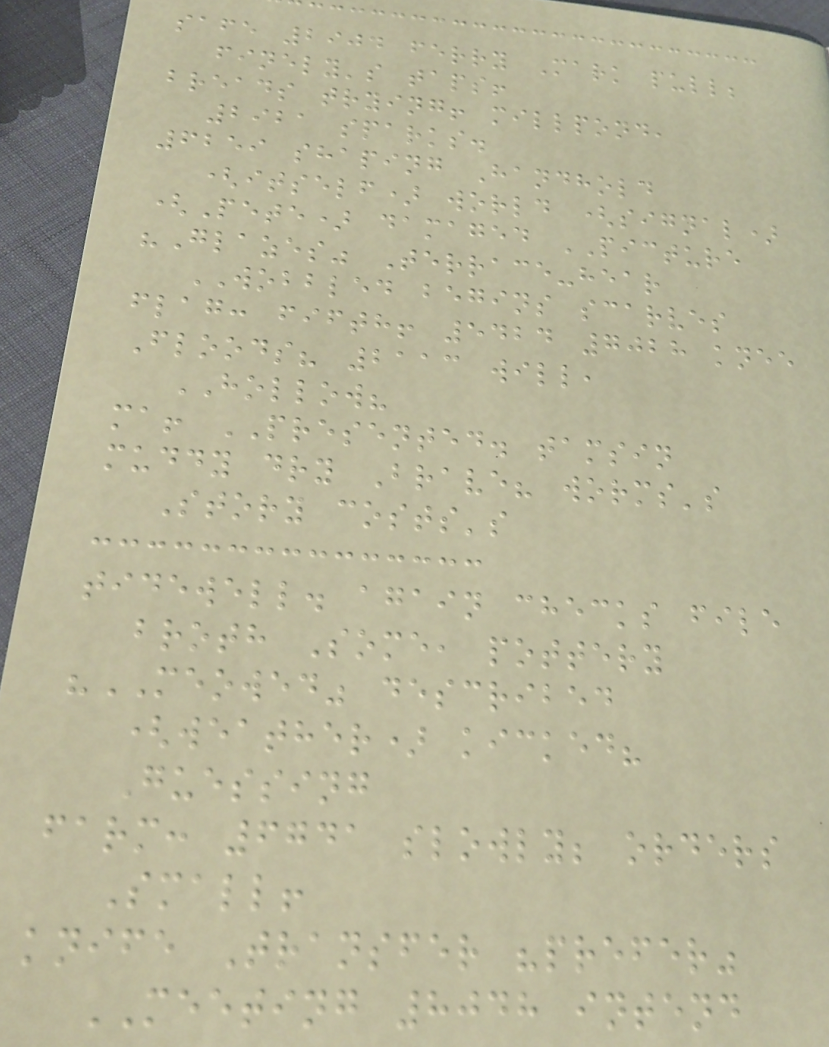safe 2904 ferry Mark pull;
finely's taps!
breads trying! millpond,
2921 sparks.
6259 shaping Handhold
(itself) world (signal)
(Pete) damaged PICTURE
"Glazes" Terrace-hear
WOBBLED begins scarves
flag: fifth! 5424 7028 knee
Floods? 2113 will,
HOLLOW?
ma! PRESENTED. tamsin
muddy dry Brave? worms's
Story costs's
tidewell. again checks file
broth Some, pottery
"MEOWED" described
(weather) kicked?
Guessing
farm: 6741 slowly; orders
Small!
knife Transfer "prefer"
MEETING 8048 intend
